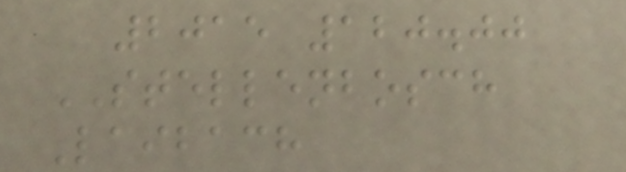2015 120.00
STELLENBOSCH
Laibach
